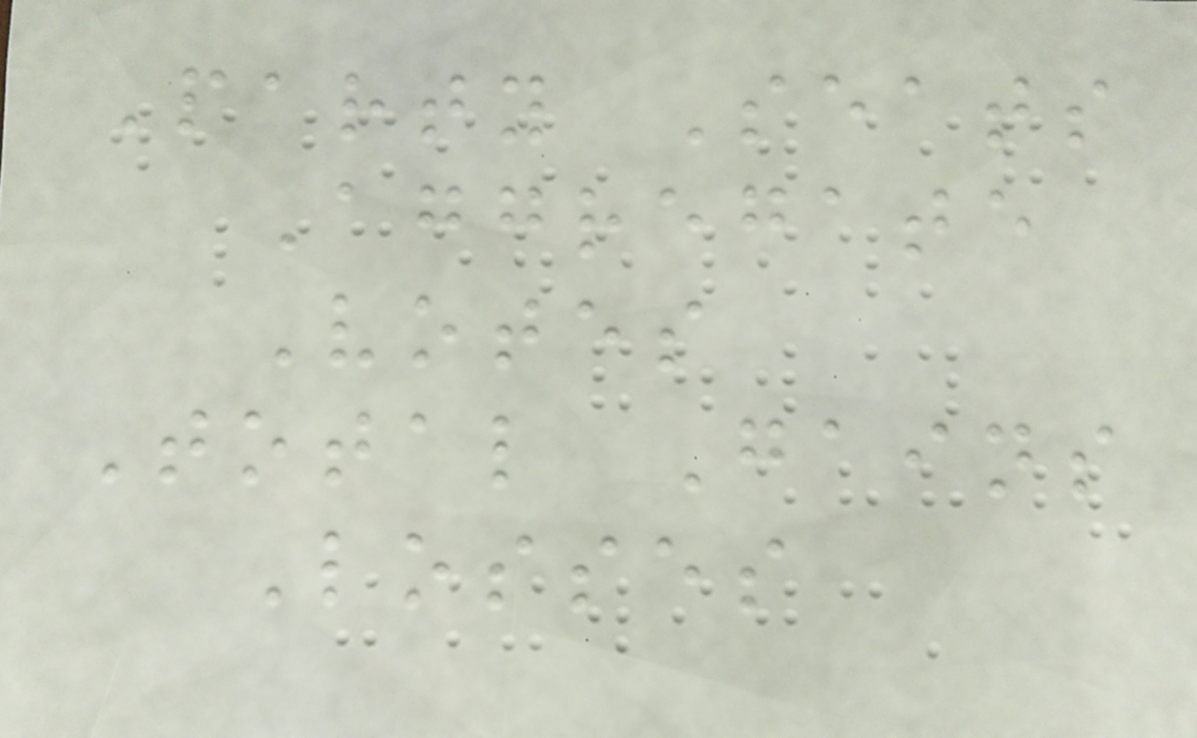Party Seats
Aggregate
Votes
Total Gains
Losses
